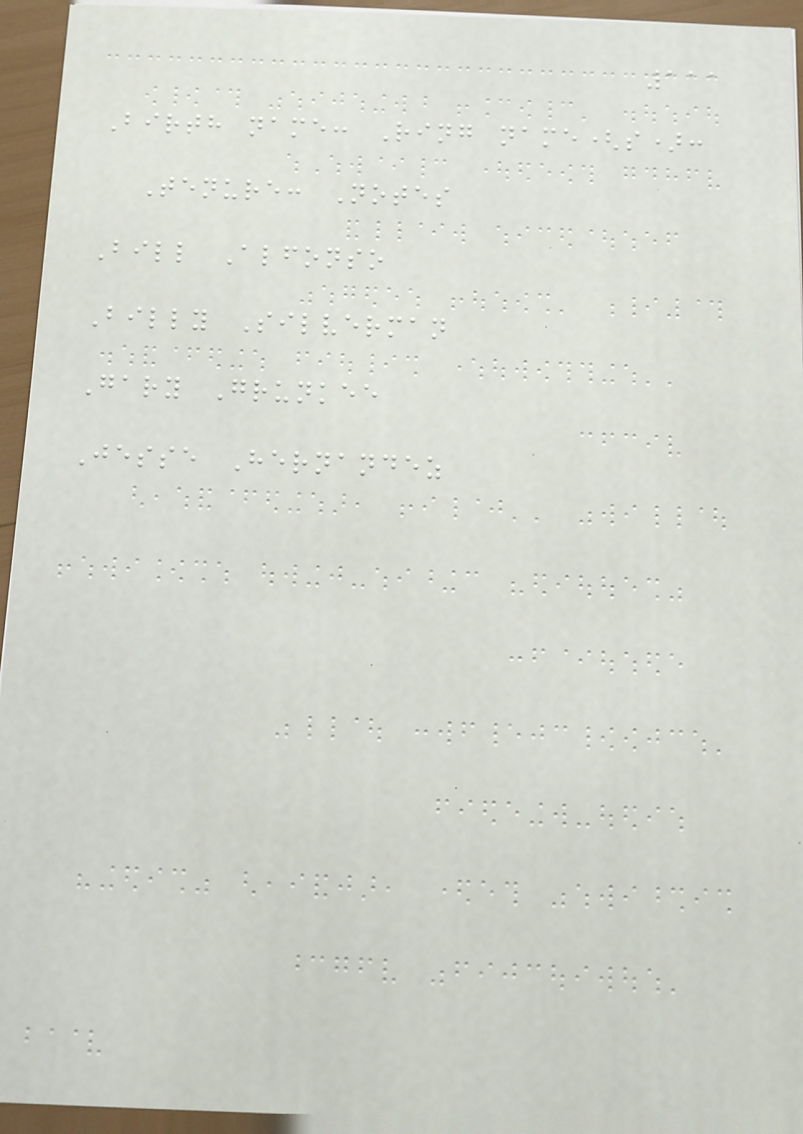111
Birth name: Ring name(s):
Tenure: Notes
Bill Alfonso
Billy Silverman
Gary Grunkee
Jesse Hernandez
